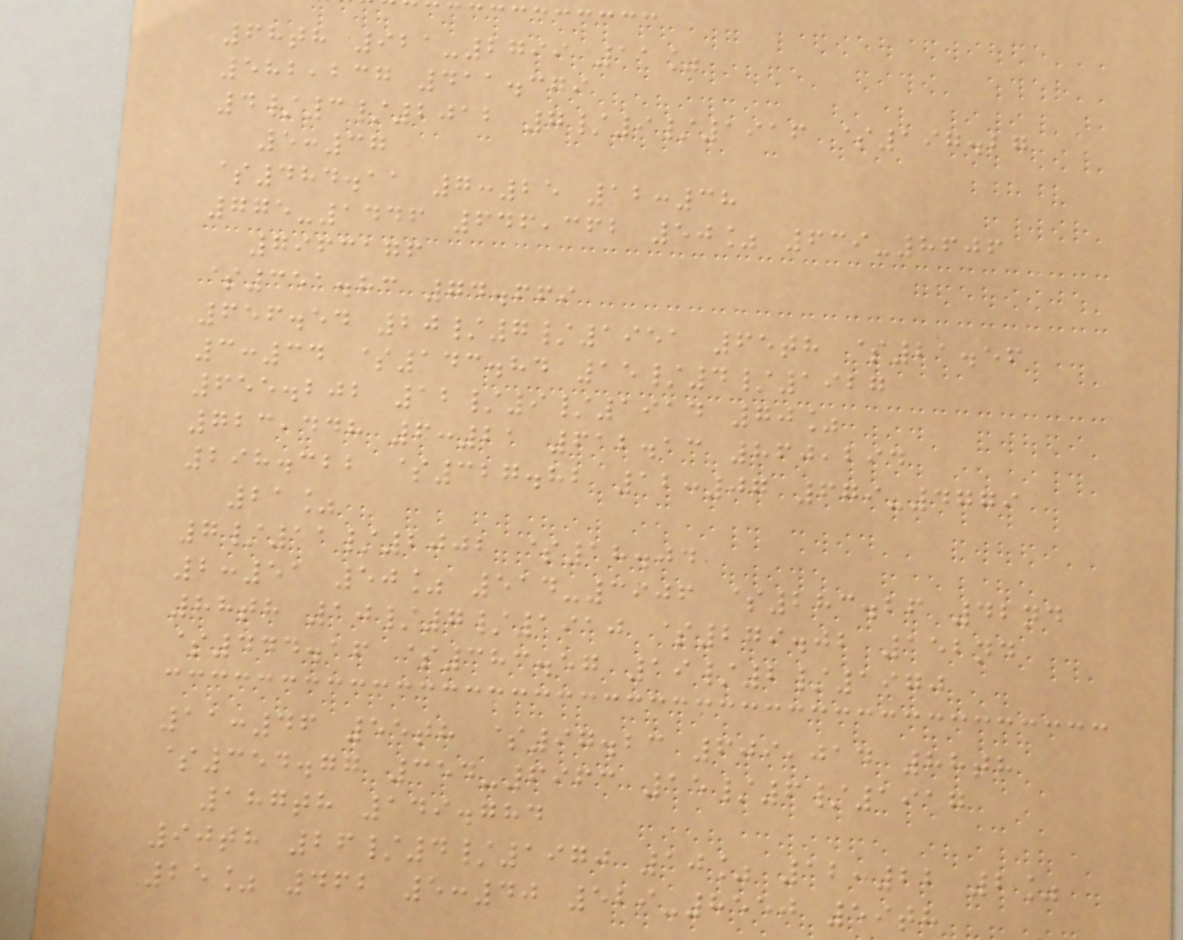68th 921-2799 11%
582,237 411.379
4/3/2012 7/9/1916 $197.27
5:37
$484.11 7:25 12:38
775-1446 646,362 50% 639-8606
7963176
$351.83 74.669
656.54 20/7/1951 65th $21.56
3:34 $143.84 15/4/1927
655.202 12/9/1914 70%
723,448 6:21 612.13 860,294
298.322 $327.82 12:07 679-4779
21%
7/11/2002 $18.04
2:51 50% 514-3906 $283.26 42nd
88th 10/7/1910 $279.02 152nd
$444.16 $383.57 19/2/1970
11:46 55th $97.23 609,014 88th
$354.77 354-6963 15/6/1917
187th 149.784
90th 26/4/1970 10% 12:22 2%
25% 462 5:40 529-8550 59th
